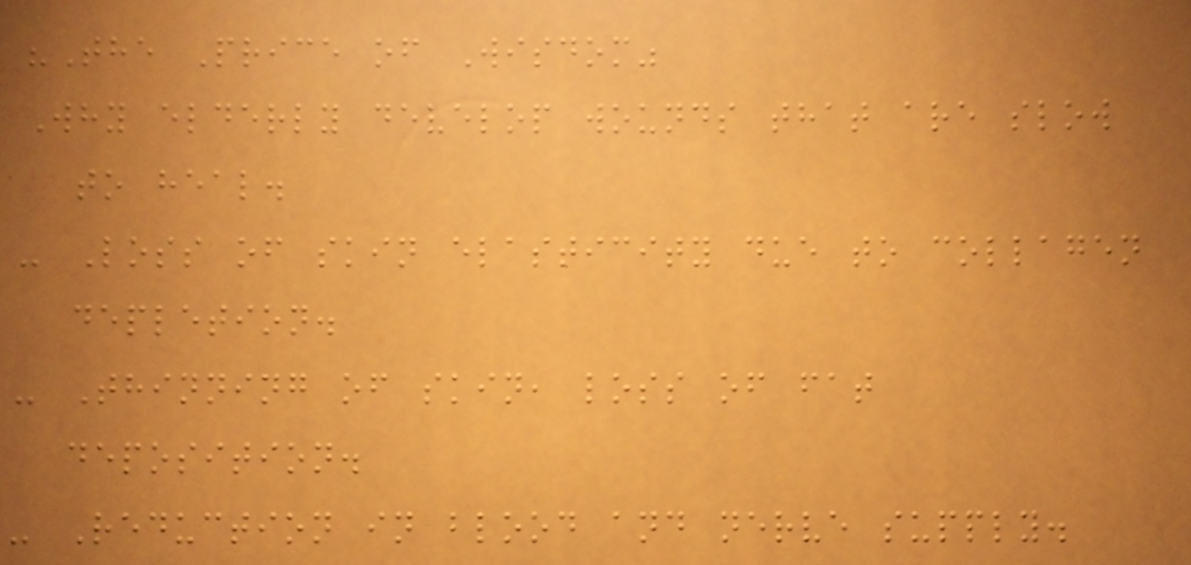"The Price of Wisdom"
Why elderly develop wounds that are slow
to heal.
- Loss of skin elasticity due to collagen
depletion.
- Thinning of skin, loss of fat
deposition.
- Reduction in blood and nerve supply.
